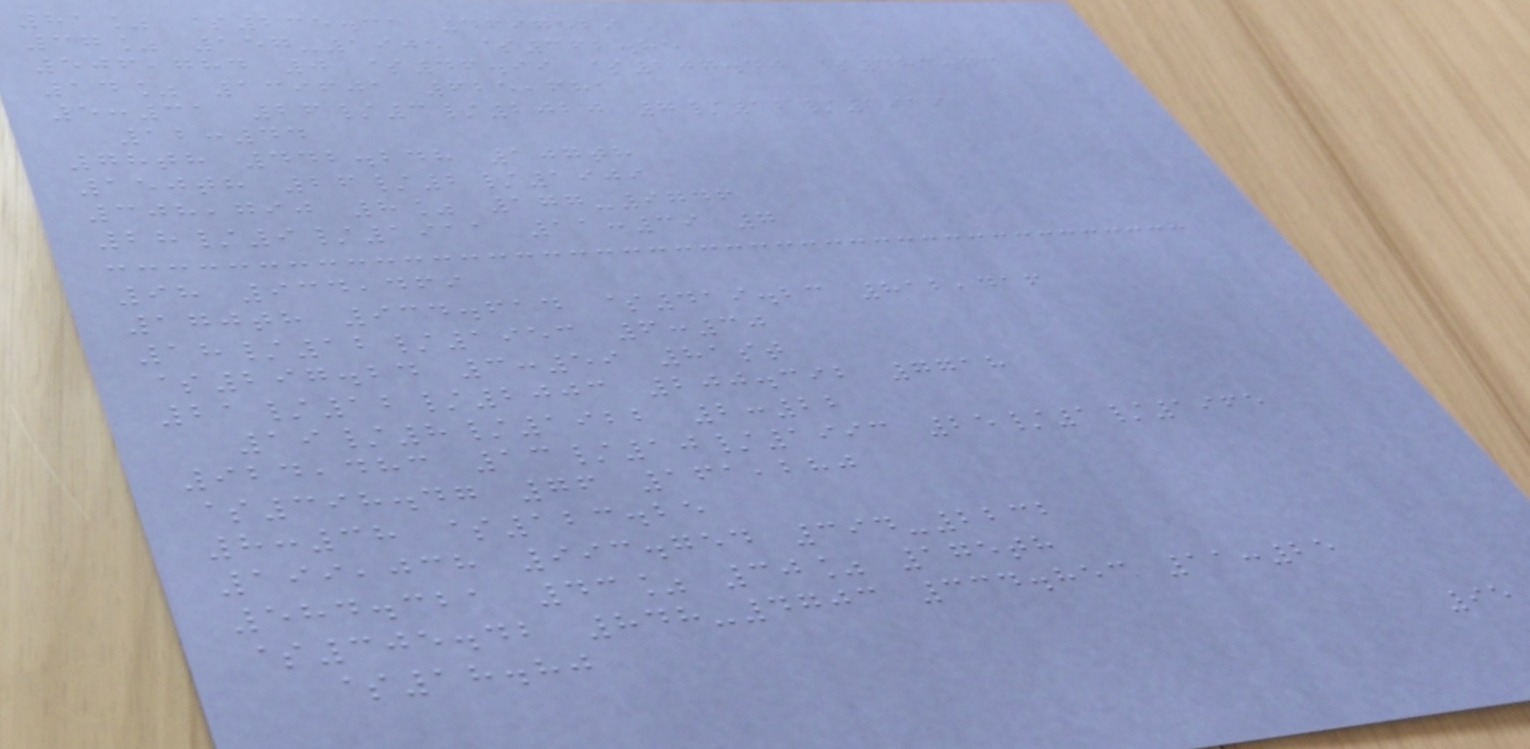81% $235.31 4697529
37% 157-1905 $362.85
506,784 0 $46.99 $207.40 $483.73
14% 139601 625,681
5:31 26/3/2020 7/12/1919
12:44
78th 442.248 107th
150th 26/2/1909
308,790 8% 177-9746
28/9/1911 11:39 7
98 934,469
170th 934.614 $419.23 812,416
18/12/1953 6:30
$297.24 3:59 81st
21/12/2003 200.392 7718
19/8/1922 2:22
924,483 13/10/1993 25/1/1965
$398.47 76 161,280
8:38 $123.25
199,038 993.754 394-2232
584.321 43% 30% 175th
$305.42 848-4703 334.853 11:25
$18.80
95
